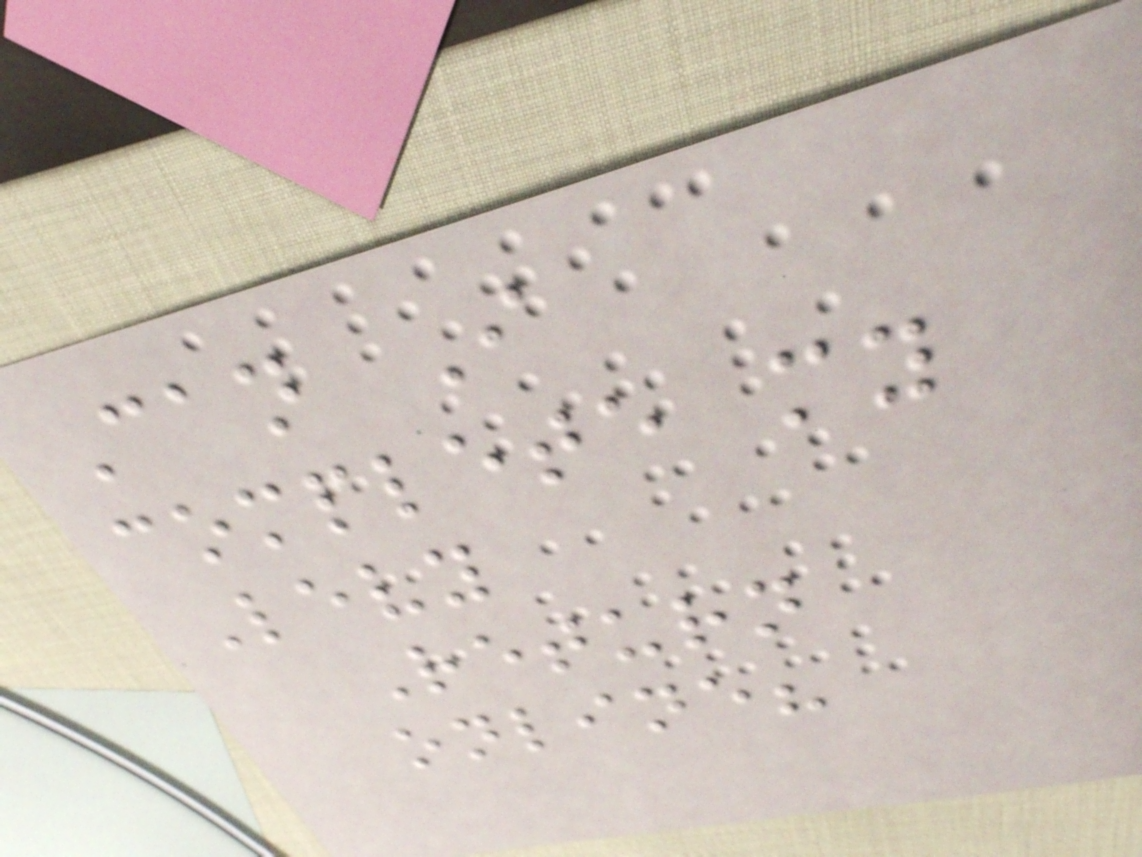Can I
complete my
Levy
Return
online?
